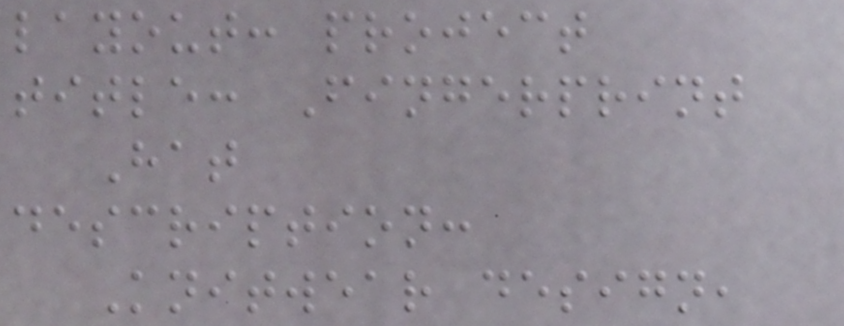layout: project
title: Fingerprint
Hat
description:
Knitwear design,
